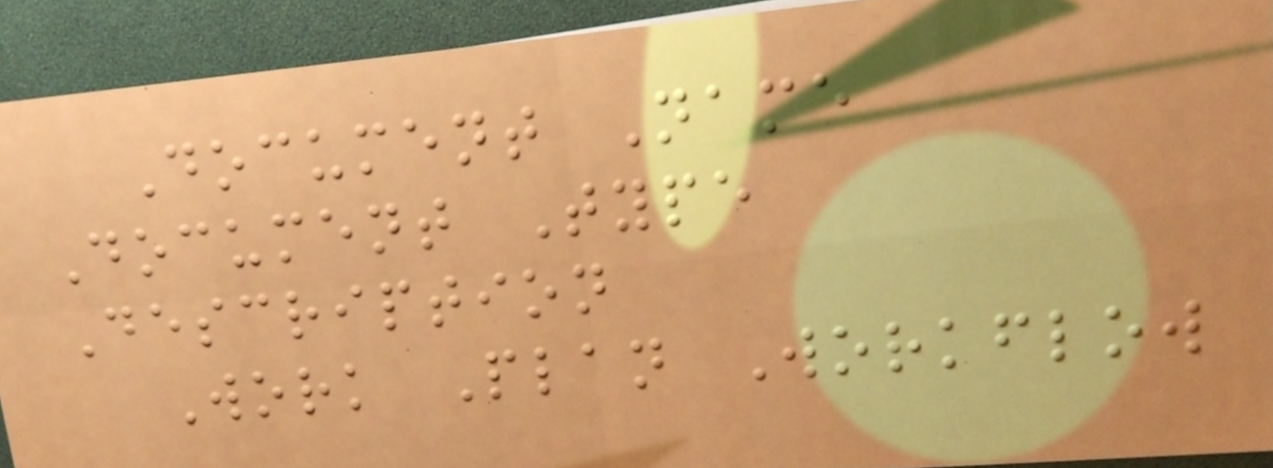Document Name
Document Type
Description
Work Plan Workflow
